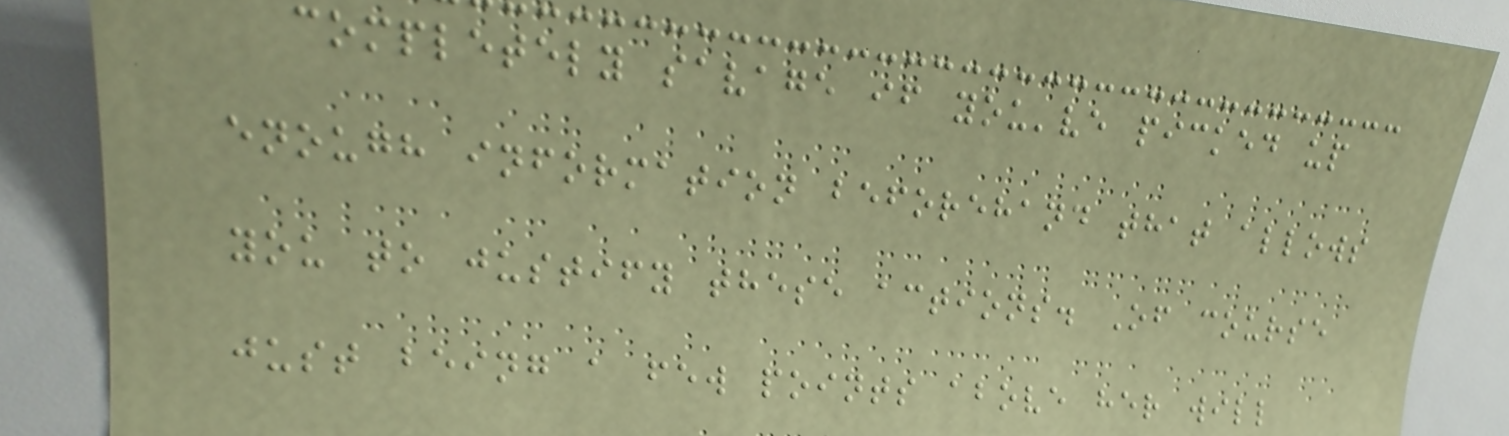completely savage if you've picked up
enough information beforehand that allows
you to justify these actions. Of course
just being a few points above her will
